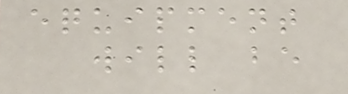equipment
will be
